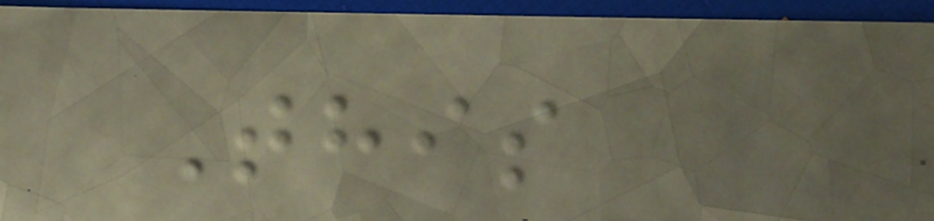This
